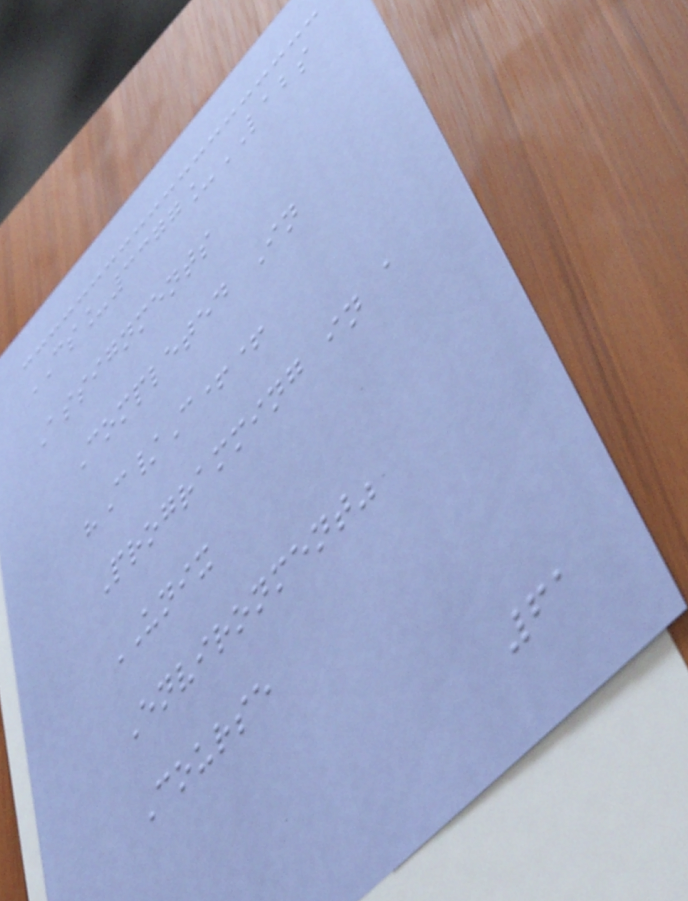CS_3377_LABS
Assignments
Completed In
"C/C++
Programming in a
UNIX
Environment"
Course
61
